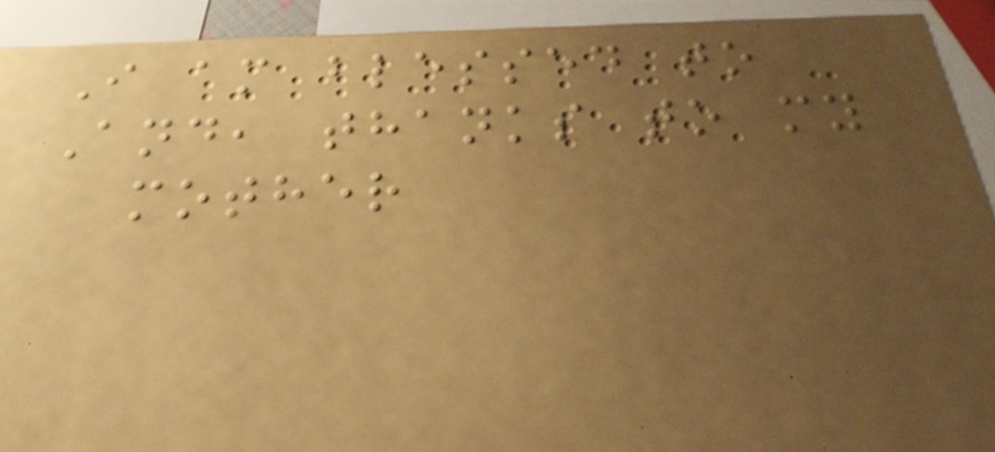I am blessed to
And, thanks to my
mother
